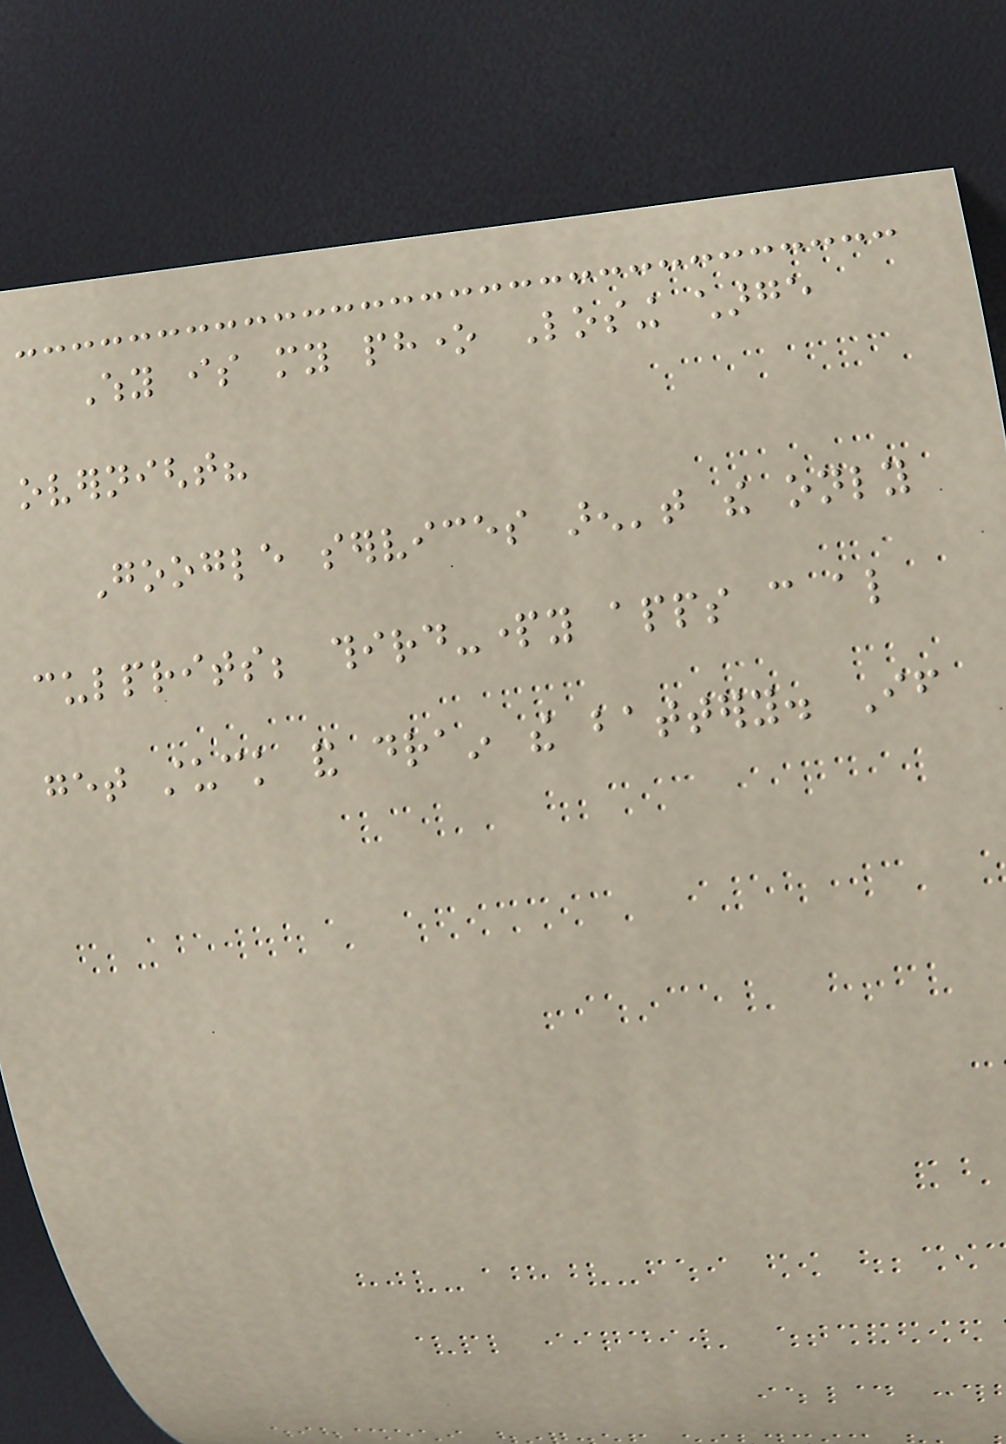Why is my phone Losing charge
overnight?
Google services aren't the only
culprits; third-party apps can also
get stuck and drain the battery. If
